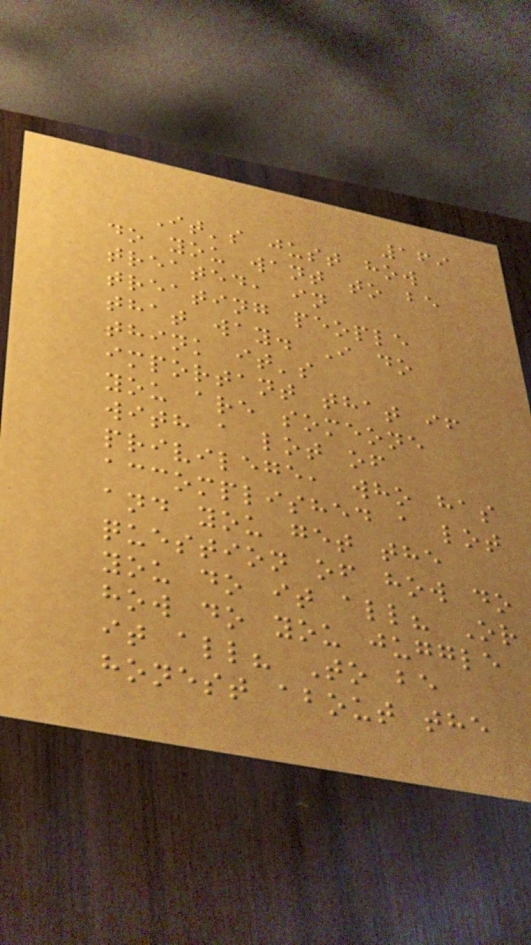169
It's just how
do you want to be
treated, in
treating people
that way. I do
think it's
important that if
you are someone
with a lot of
privilege, who has
accomplished a lot
and you get the
question of how do
you do it all? Or
how do you juggle
it all? To be
honest about the
